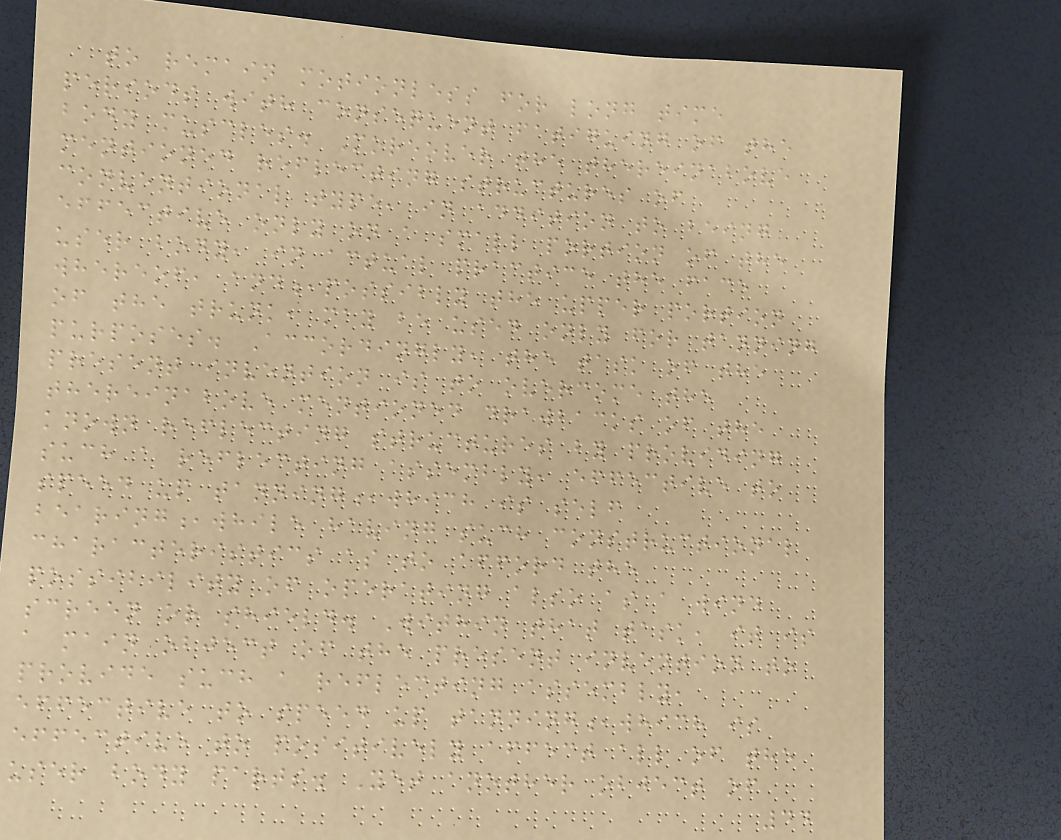to remain motionless for long time
periods with consequent fatiguing of the
body muscles. Moreover the thereinabove
mentioned reflecting structures of
conventional type, in addition to being
effective only on a small portion of the
user body, in actual practice the face
whereof, and,possibly the upper portion
of the trunk, may be used only for tanning
purposes. Accordingly, the task of the
present invention is to overcome the
thereinabove mentioned drawbacks of the
known reflecting structures by providing
such a reflecting assembly, effective to
speed up tanning,which is self
bearing,while having such constructional
characteristics as to afford the
possibility of operating also as a wind
screen or shield. Within that task, it is
a main object of the present invention to
provide such a reflecting assembly,
effective to speed up tanning,which is
effective to positively affect all of the
user body parts. Yet another object of
44
